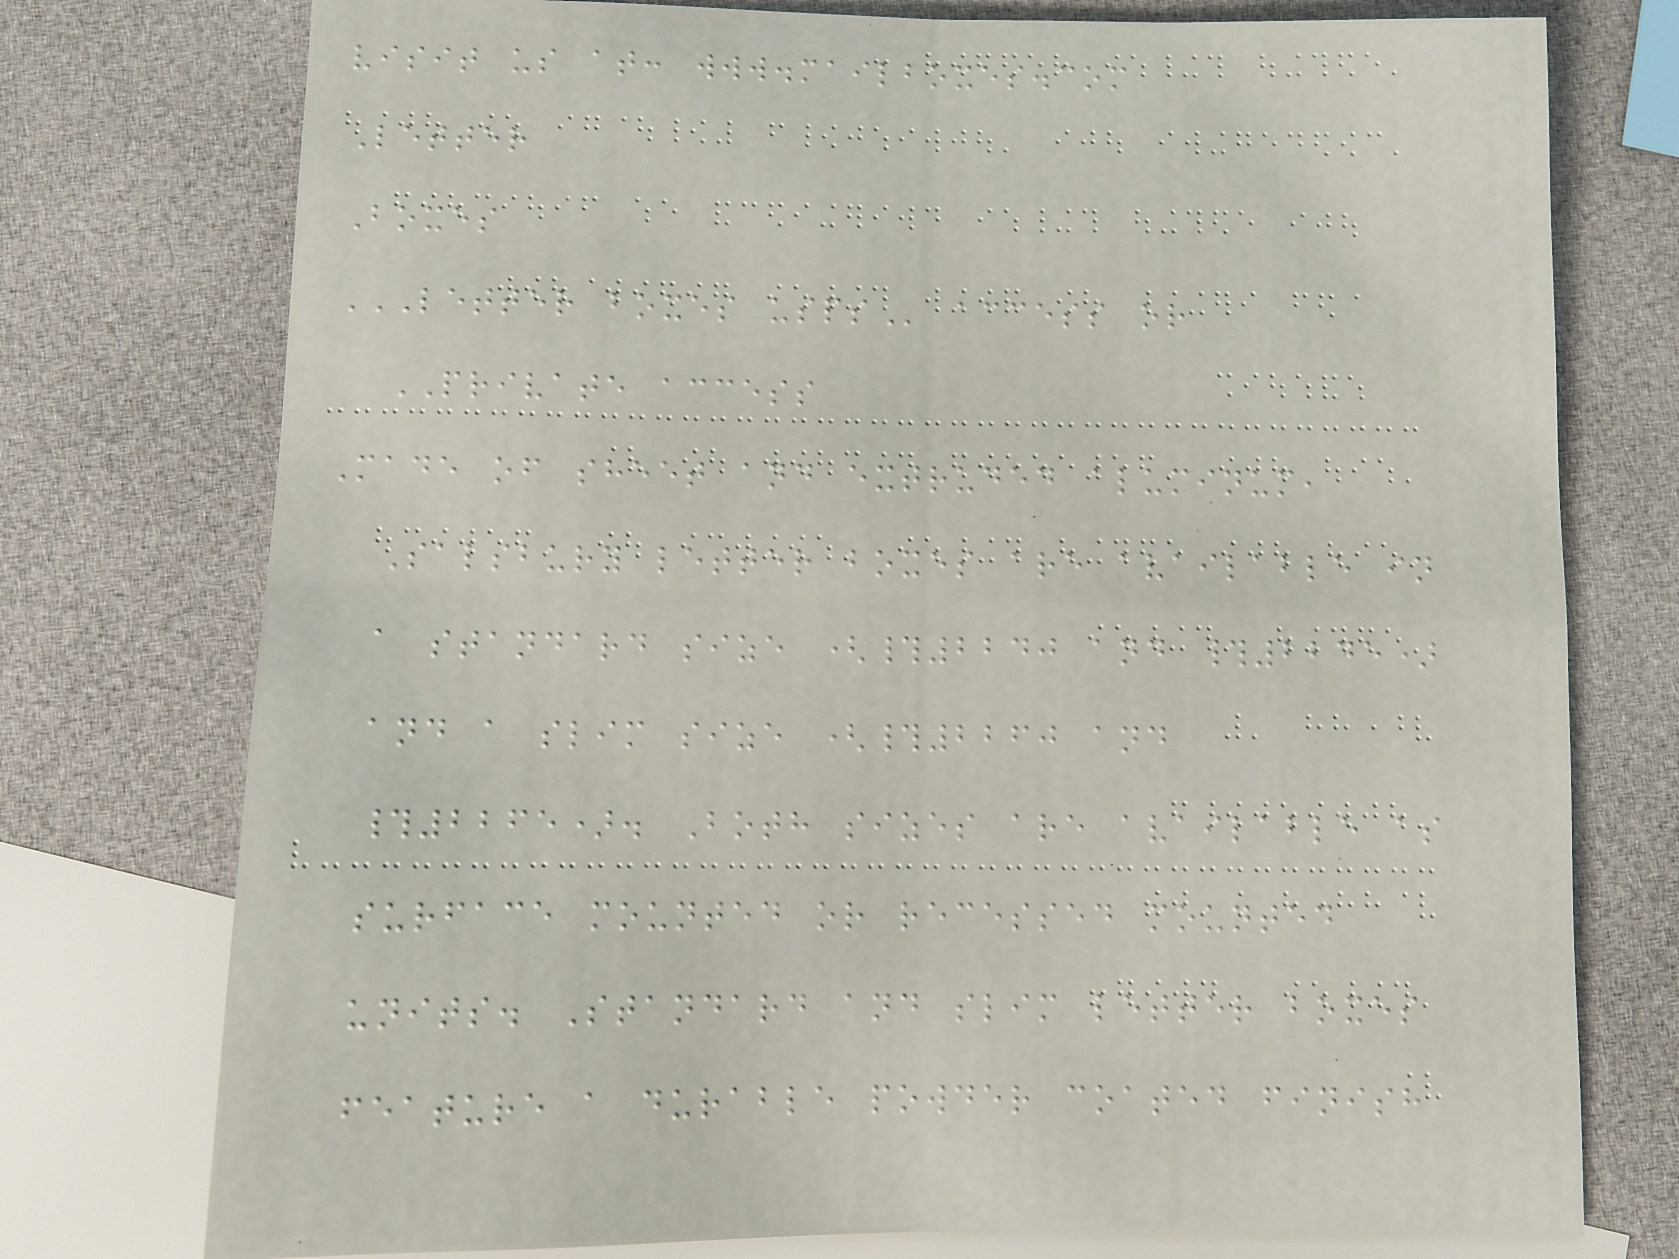visit us at: www.mailboxes.com
Letter
Boxes
LETTER BOXES USPS access or
PRIVATE access
Made of sheet and extruded aluminum,
Salsbury letter boxes are available in
a standard size (#2240 and #2245)
and a slim size (#2260 and
#2265). Both sizes are available as
surface mounted or recessed mounted
units. Standard and slim letter boxes
feature a durable powder coated finish
